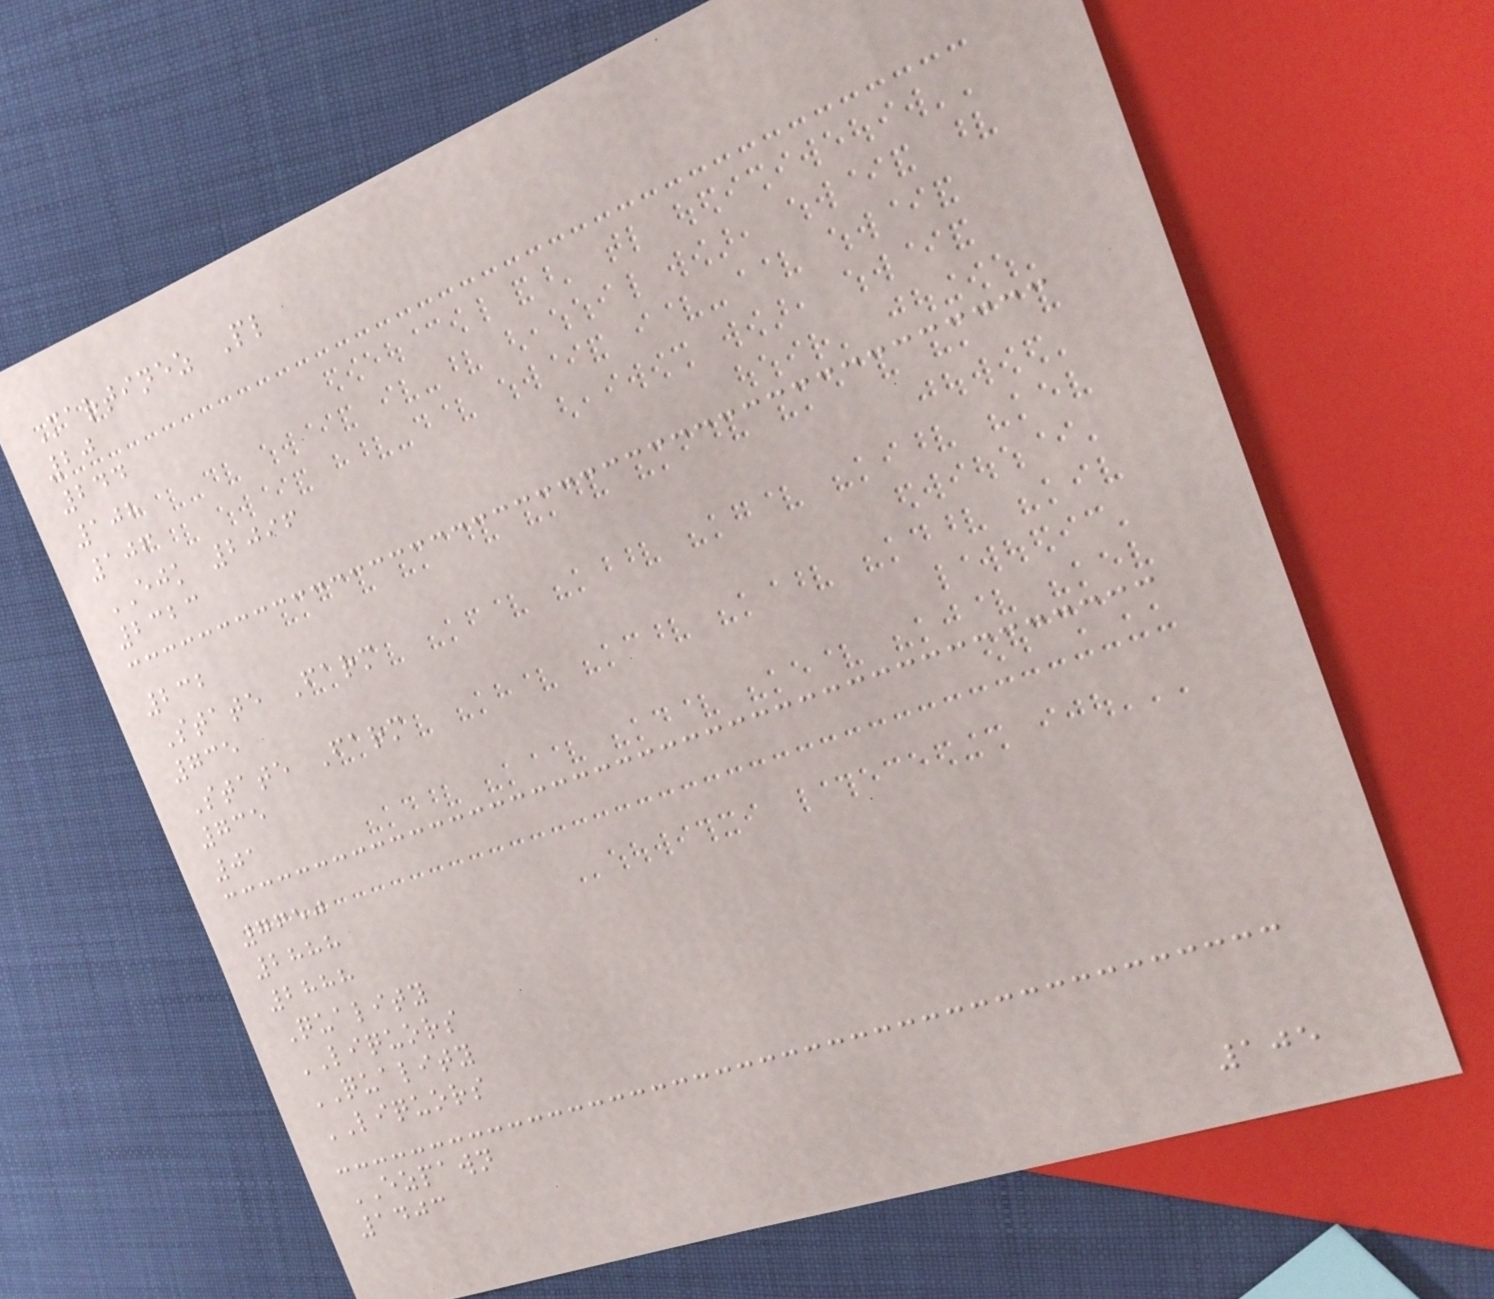Martinez Pl
20
244
108
106
EJK 2096
2323
232
State Farm
735
State Farm
735
01
7650
2888
2888
Quality
LIQUORS
QUALITY
LIQUORS
EZPAWN
1403
105
